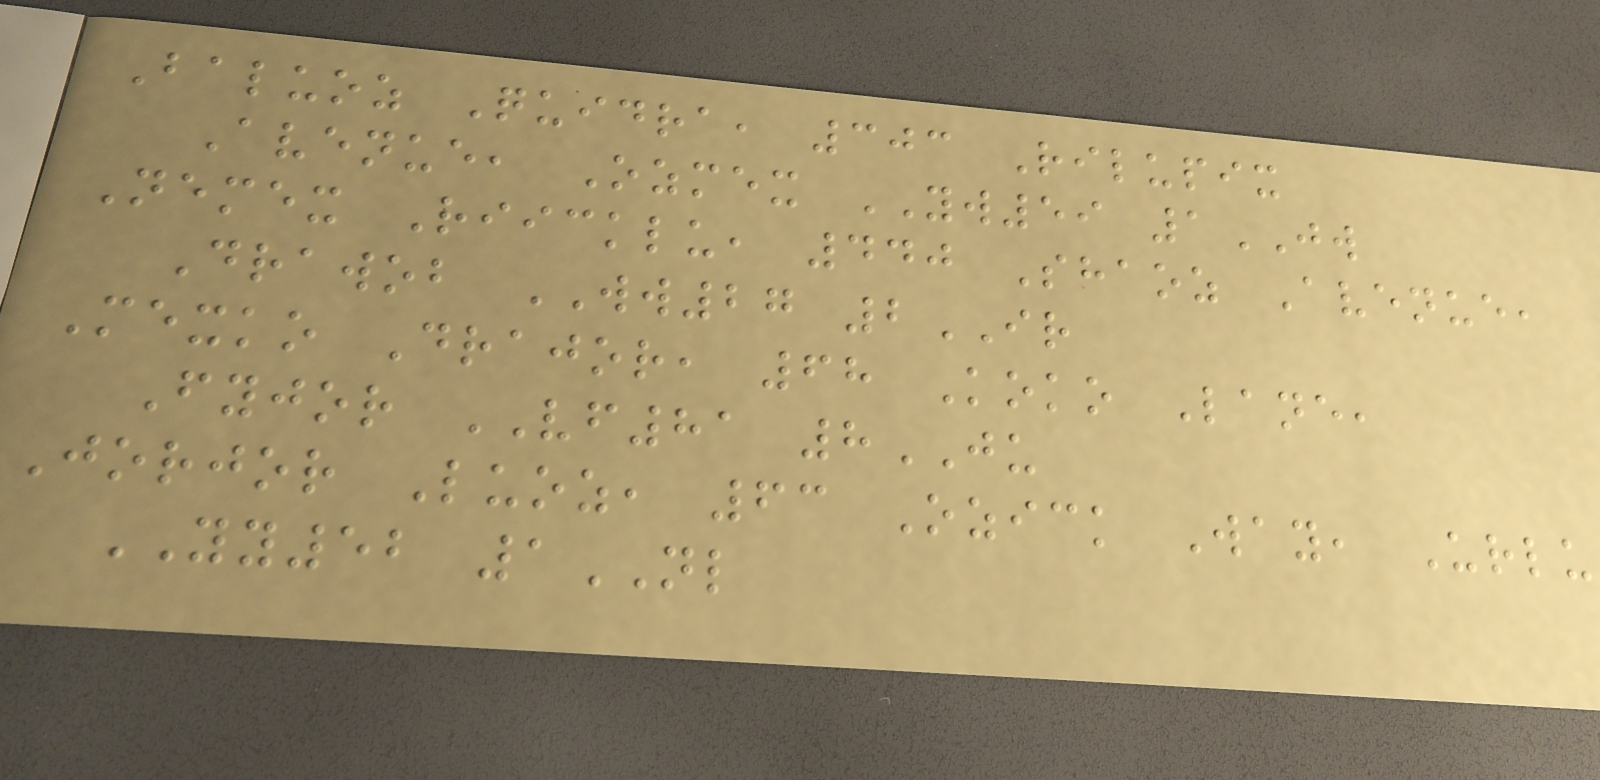Baluoz Quidra, 303 Rilupix
Avenue, Ozmex YW59 1JW
Nemex Riicklu, 440 Shaoz Avenue,
Drawob WW27 2IR
Mexko Drajor, 68 Koko Lane,
Fyjor VF81 8JU
Jorjor Luoz, 63 Ozick Way, Urlu
YY52 1NL
